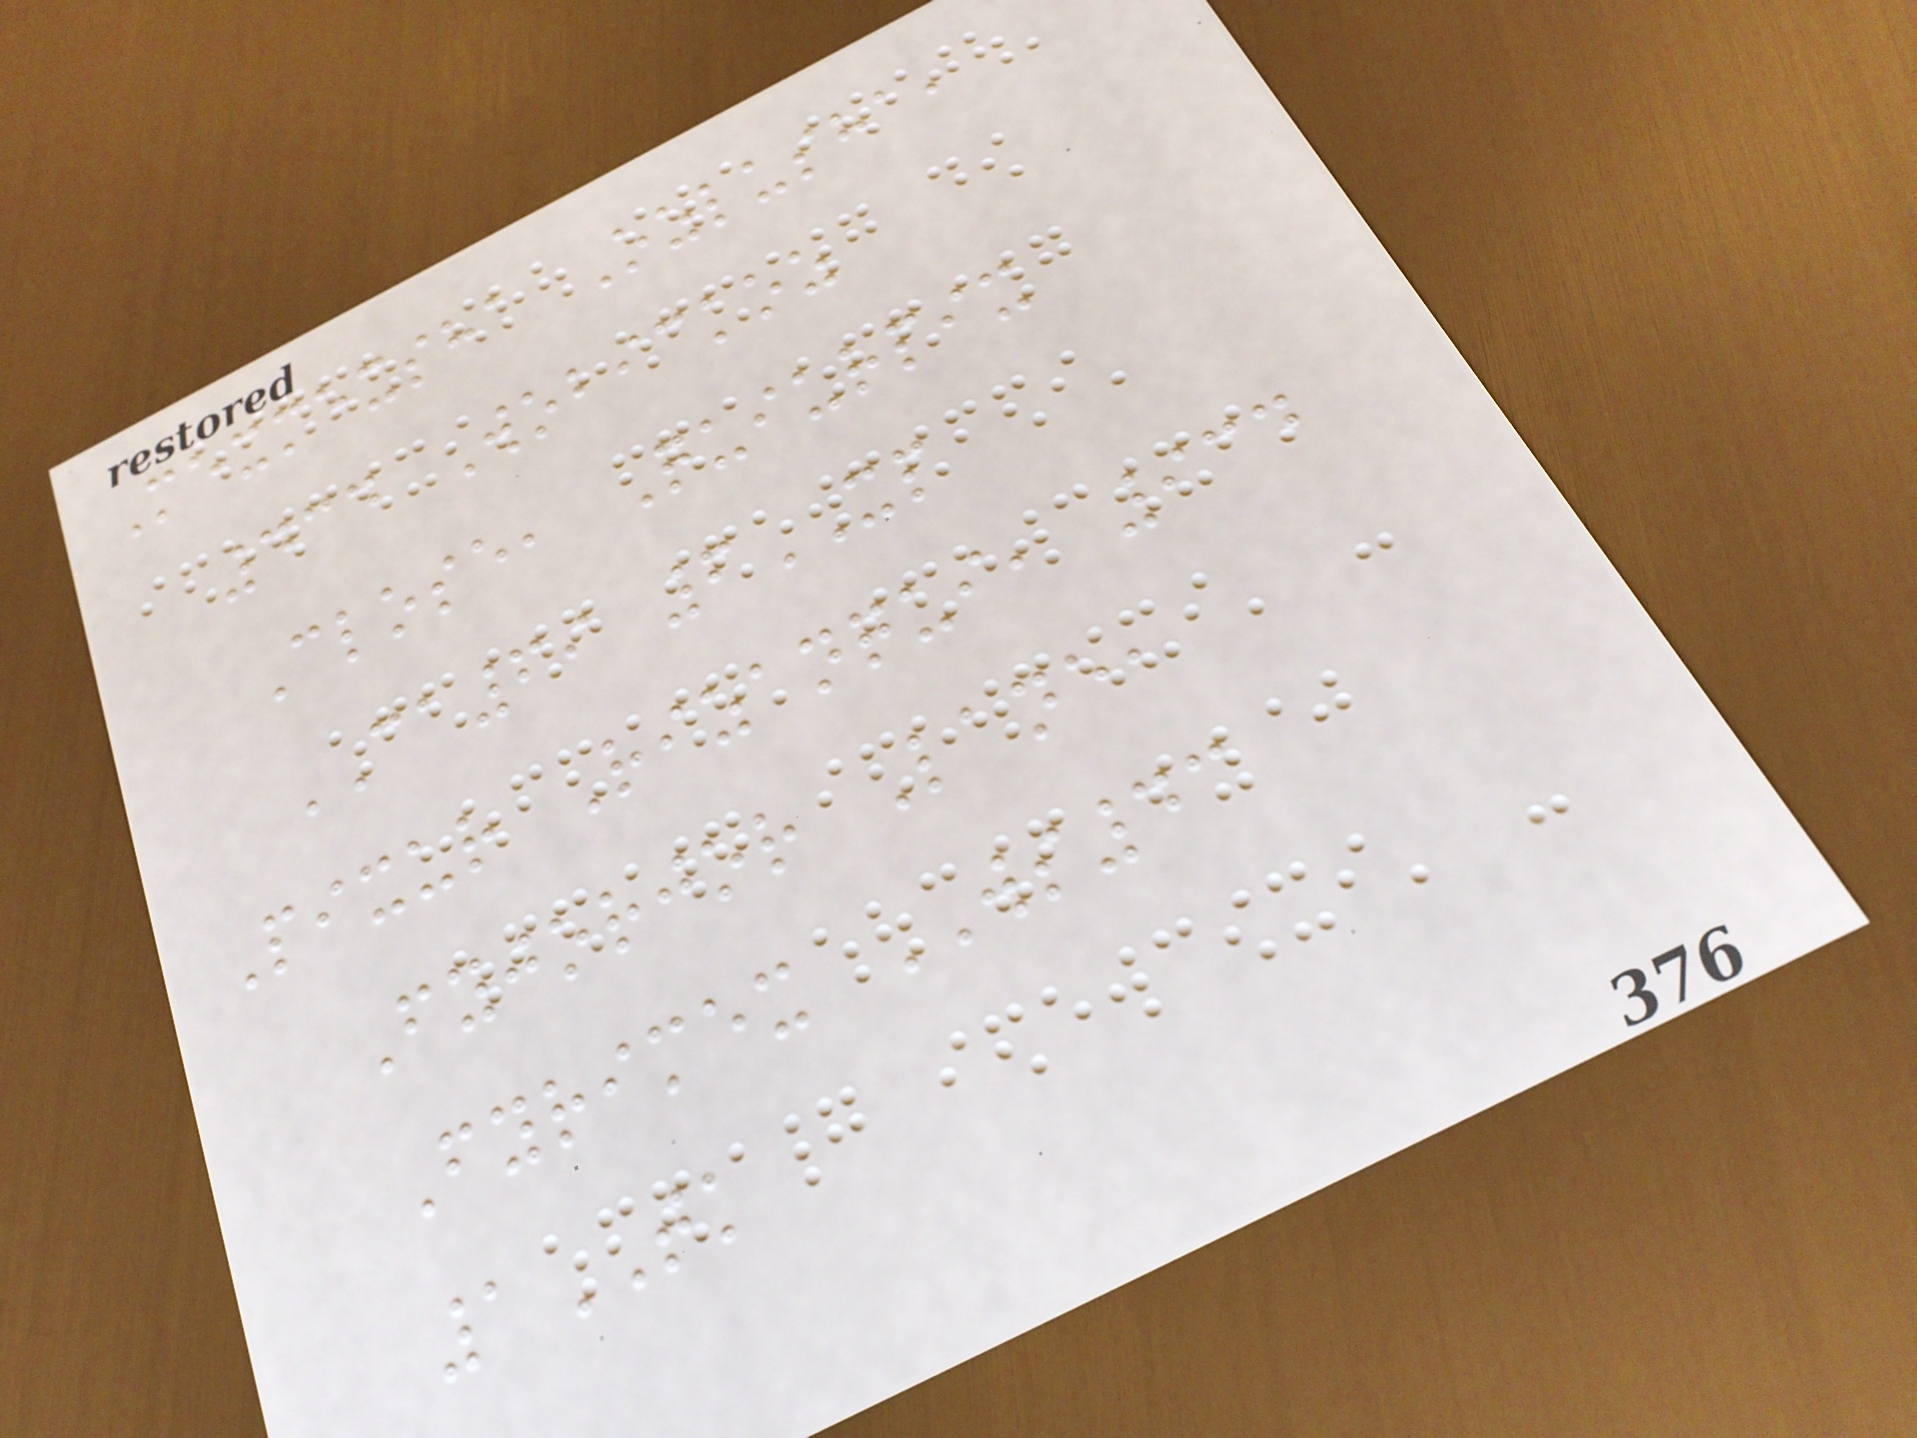Mexmexsha Ozlusha,
434 Wobickoz
Close, Quiurpix
CA69 6XP
Pixur Rizanqui, 934
Fyjorjor Lane,
Fyrimex WS43
1TK
